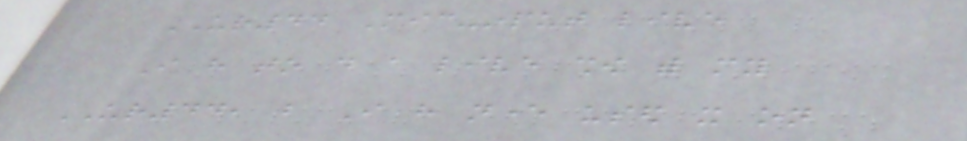UR44 Mic-input live
I have to do a live show with my
UR44, but I have never used it on
